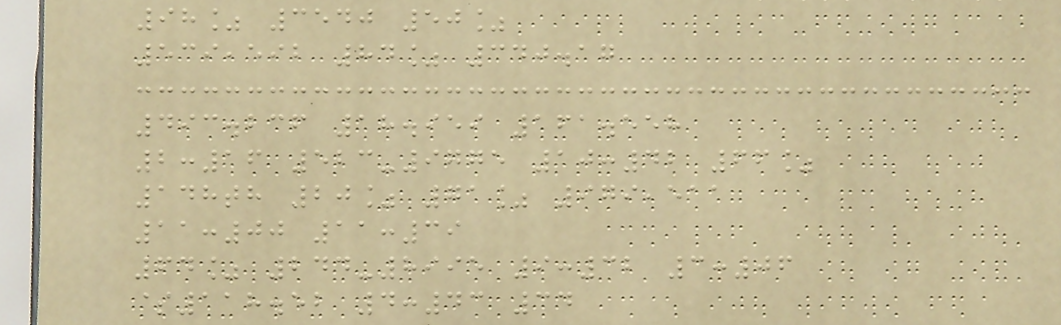98% 3540 50%
539,592 84% 340.17
493.236 18.959 161.558
2:16 523-9775 10:42 66%
148th 20% 71% 979,511
11:00 11:39
64% 244-8995 9:32 3:06
$118.52 4:43 34
